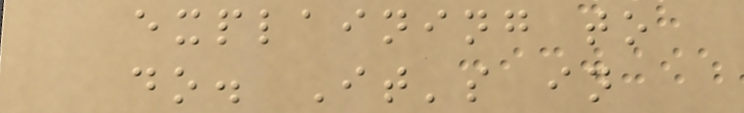explaining to
do. It's in
